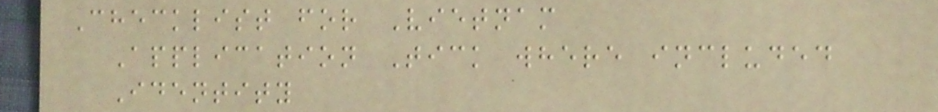Checklist for Vietnam
Application Tick where included
Identity
